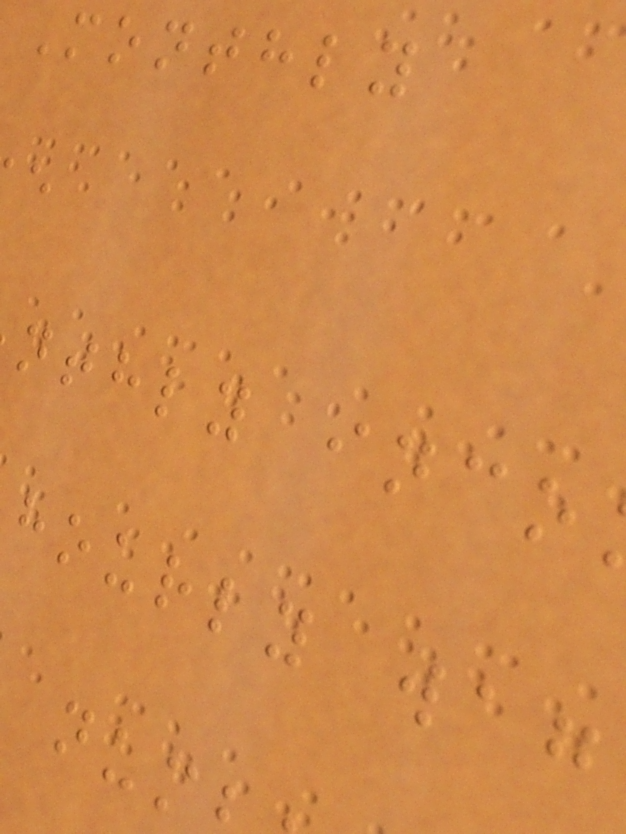Monthly
nthly inco
hourly wag
